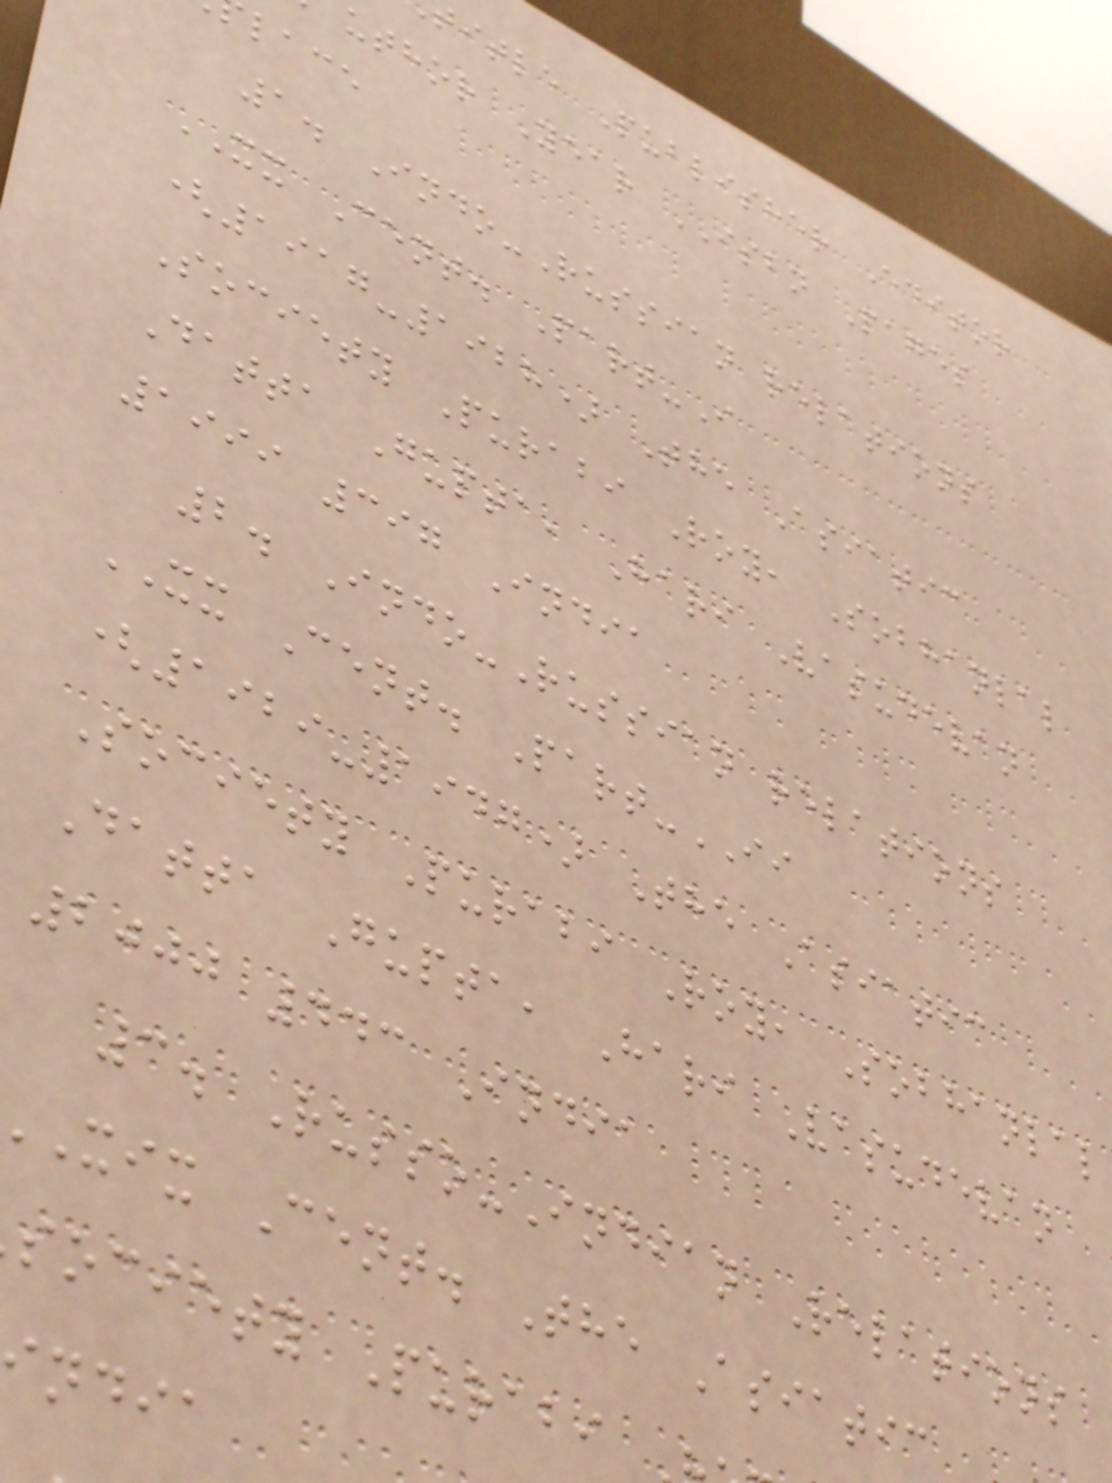title Publisher Editor
uthor Year ISBN Pages
lace
1. Indo-Russian relations
XX Cent. Part-I
(1917-1928) The Asiatic
Society Purabi Roy, Sobhanlal
Datta Gupta, Hari Vasudevan
1999 397 India
2. Indo-Russian relations
XX Cent. Part-II
(1929-1947) The Asiatic
Society Purabi Roy, Sobhanlal
Datta Gupta, Hari Vasudevan
2000 443 India
3. Russo-Indian Relations
xix Cent. The Asiatic
society Purabi
ndia
